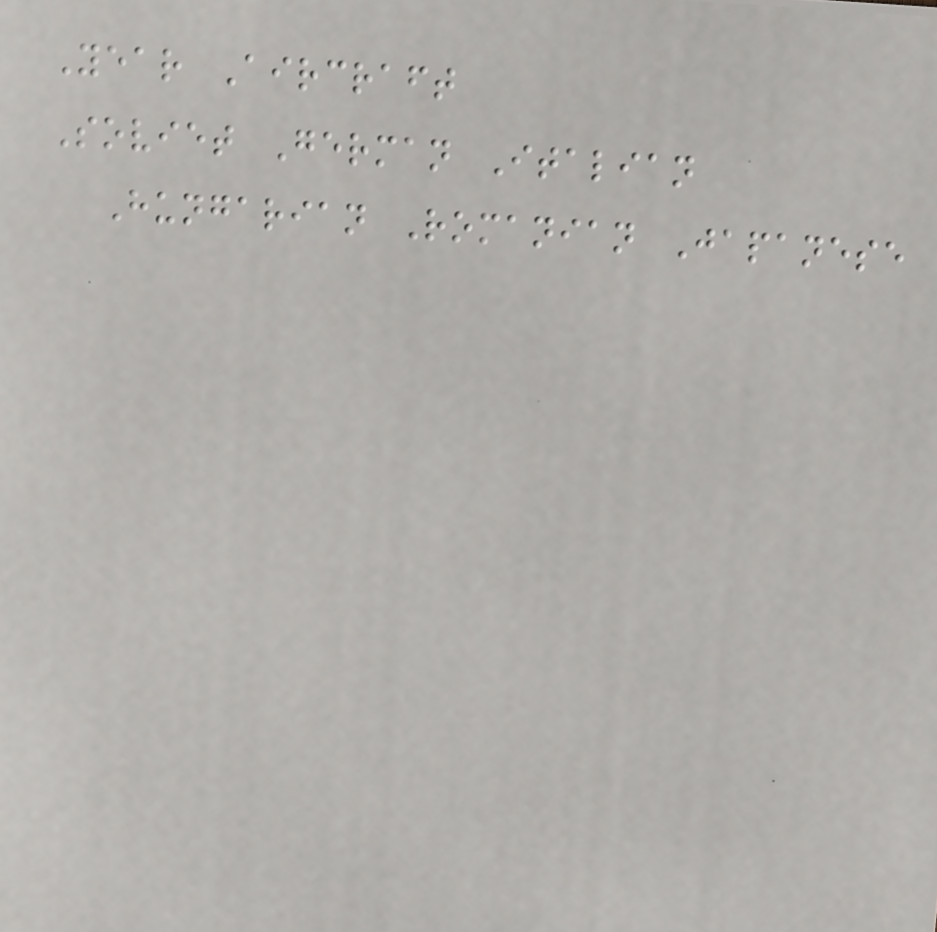Year Aircraft
Soviet German Italian
Hungarian Romanian Japanese
